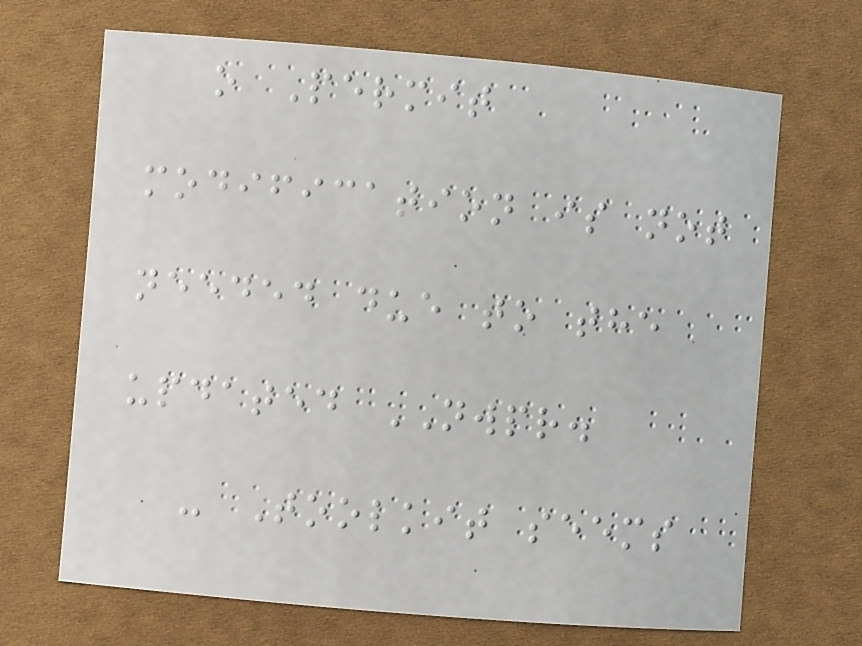o Permit
modification is not
needed due to the
updated NWPR.
- Toolkit seems
